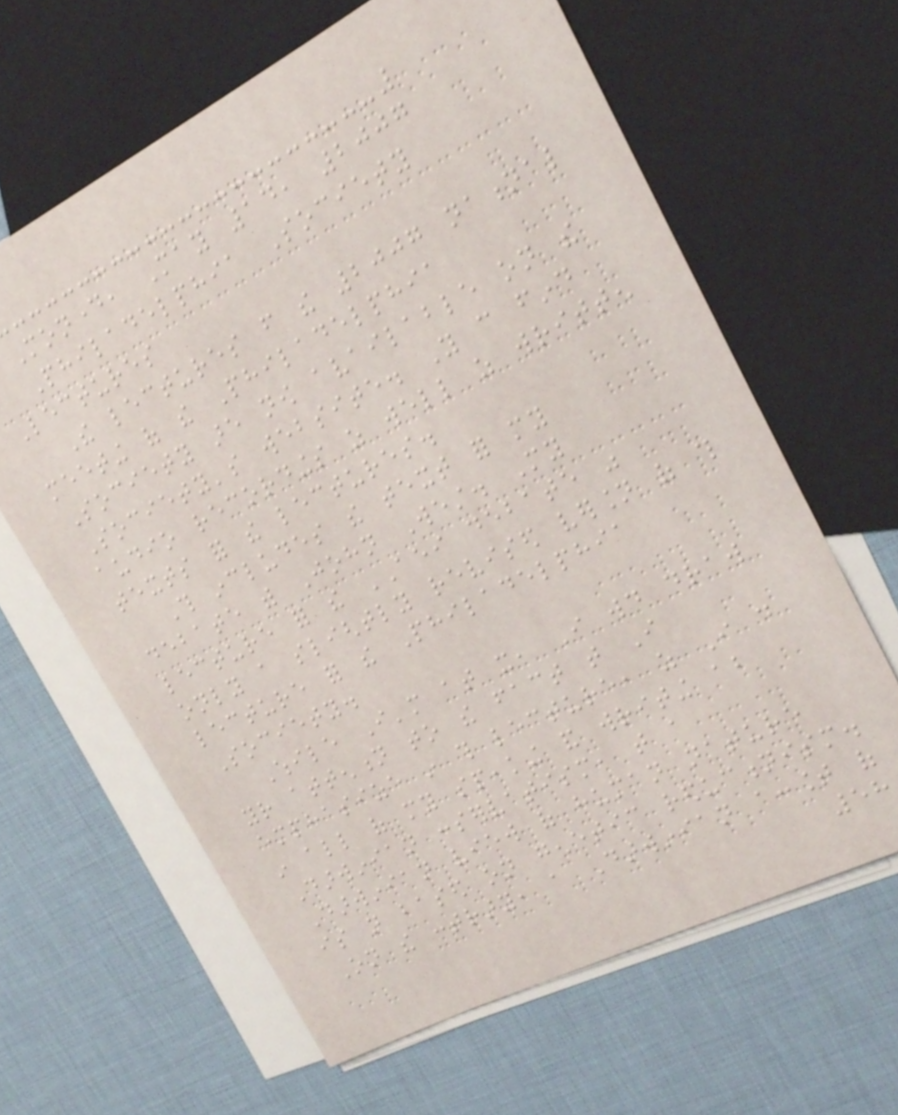Monday, May 14, 2007
Philadelphia Society
Lectures
The lectures from the 2007 national
meeting of the Philadelphia
Society are now available on the
Society's website. You can find
audio recordings as well as written
texts for the lectures.
This includes the text for my
debate with John West. My
lecture for the AEI debate was
only a slightly revised version of this
lecture for the Philadelphia
Society.
While I'm at it, I would draw
your attention to the fact that I
emphasize in this lecture, as I do
in all of my speaking and writing about
Darwinian conservatism, that a
Darwinian view of human nature
is not based on genetic reductionism.
On the contrary, a Darwinian account of
58
